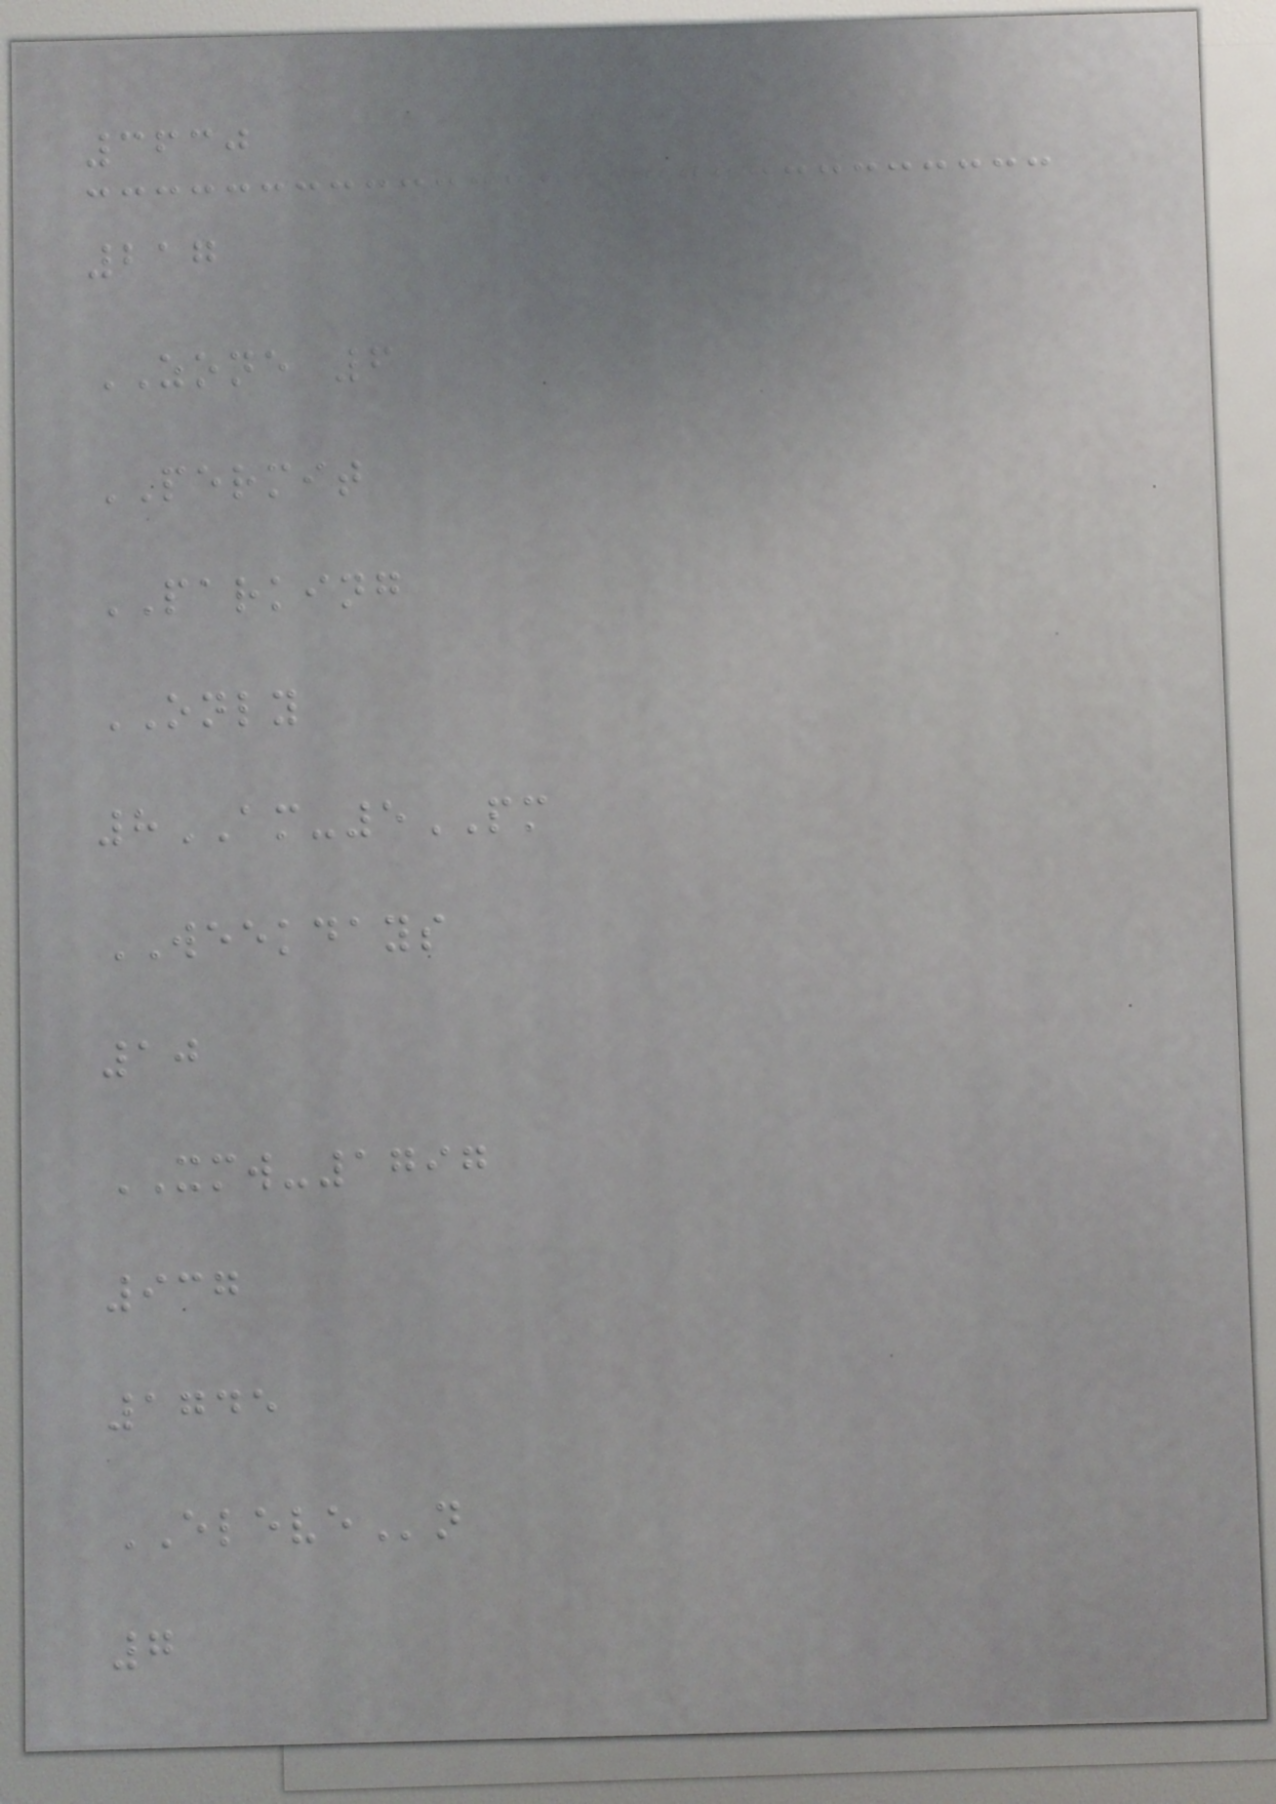3630
217
ZONE 6
PERMIT
PARKING
ONLY
8AM-5PM
WEEKDAYS
10
XMW-1797
937
1745
ELEVEn
7
